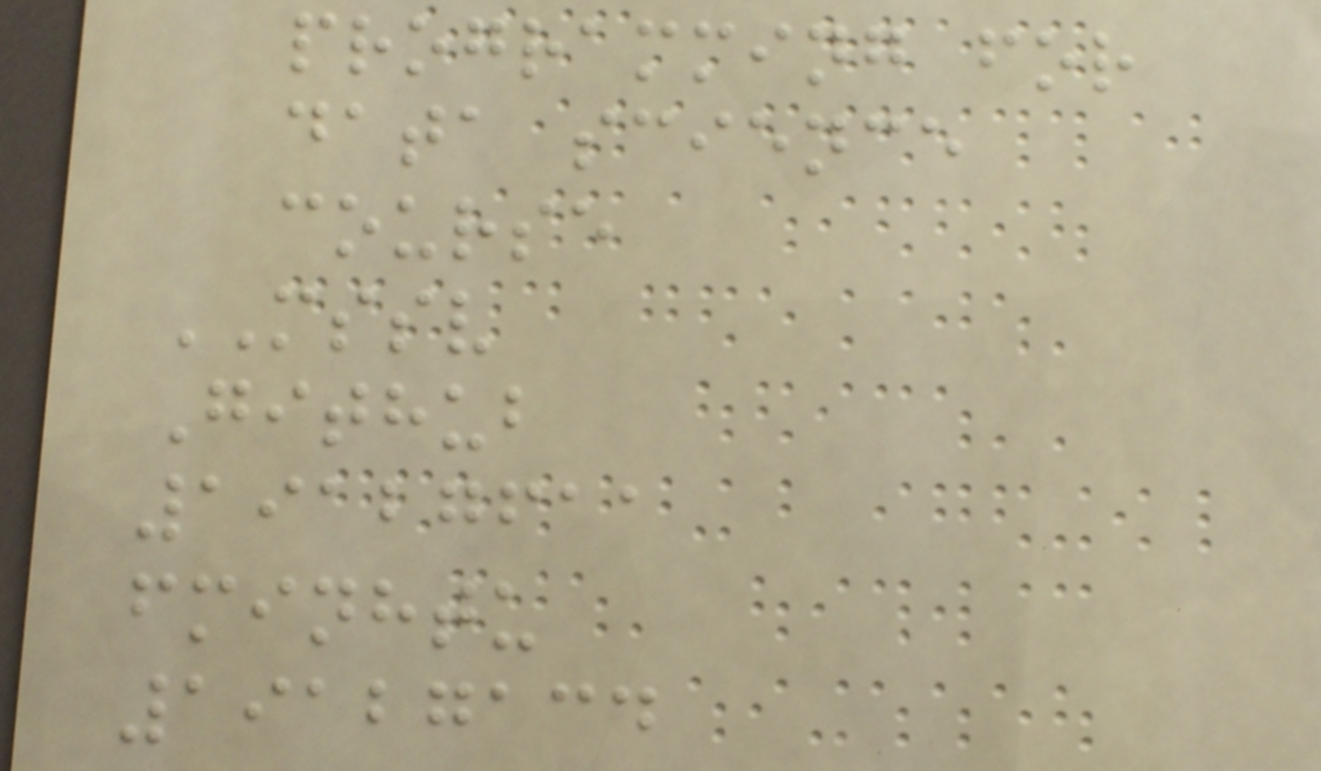programming for
data science
course
MSSV
Github
19127611
fminhtu
19127134
